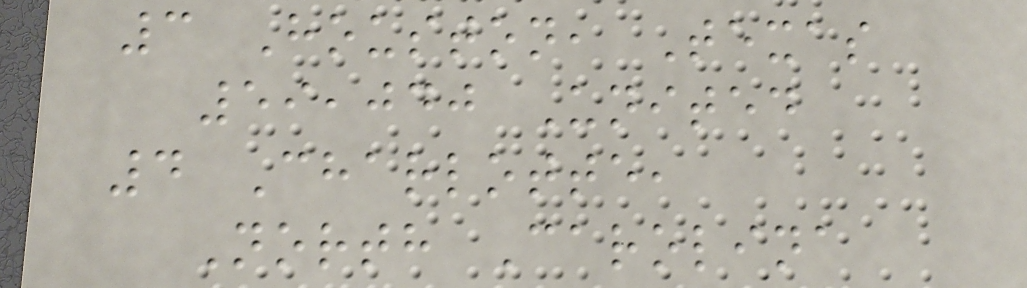3 Houston, Texas
59,040 United
4 Charlotte,
North Carolina
